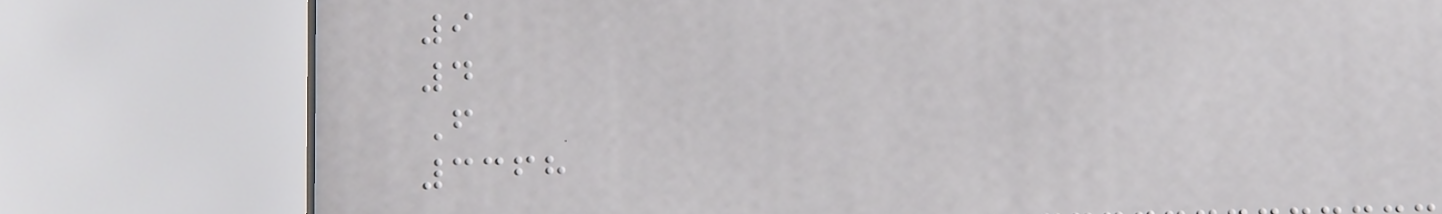9
4
F
3368
